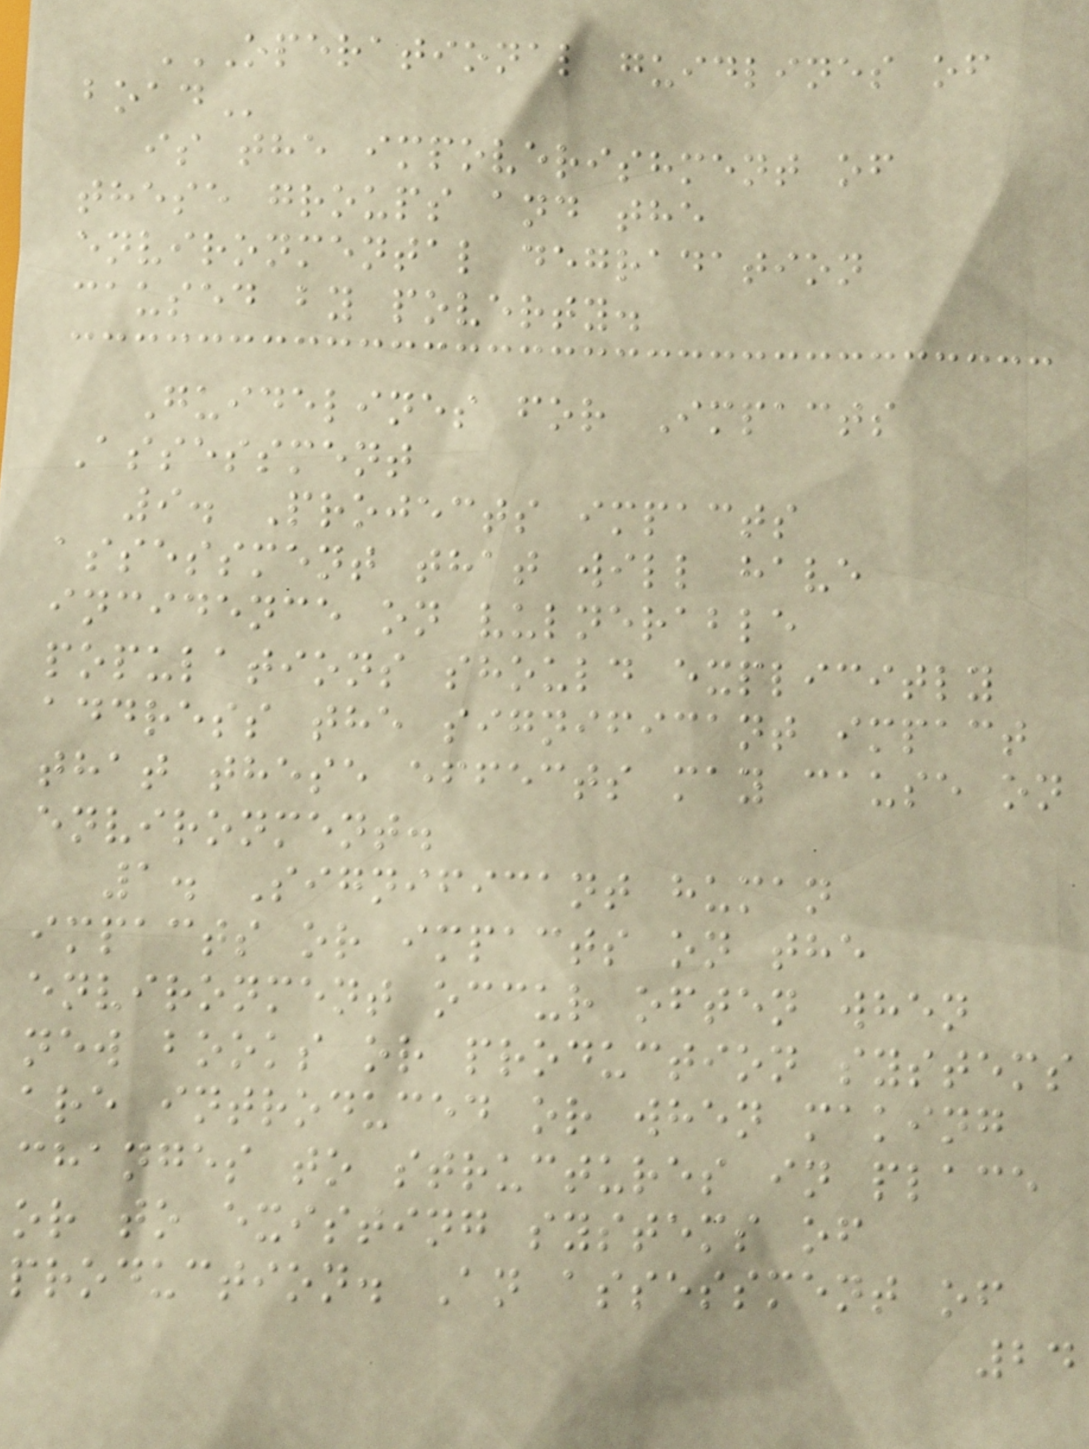OPERATIONAL GUIDLINES OF
BOAD
is the impoverishment of
these groups and the
environmental degradation
caused by poverty.
Guidelines for Impacts
Assessment
9. Projects impacts
assessment that will have
incidence on vulnerable
populations should explicitly
address the significant impact
that these effects may cause on
environment.
1. Significant human
impacts or impacts on the
environment occur often when
new books or production systems
are introduced or when making
changes to structures in place
or to existing systems of
production. An assessment of
24
